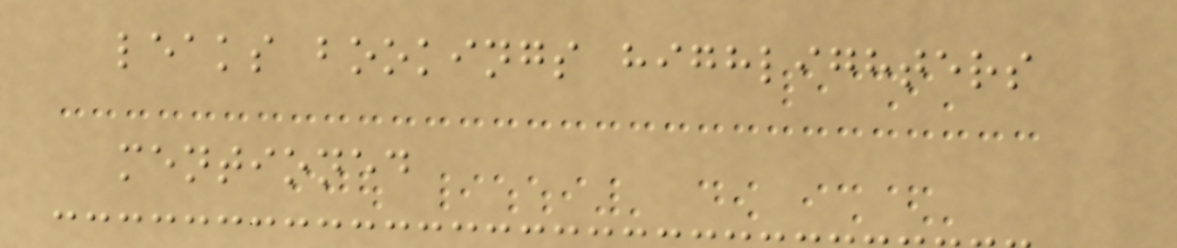leaks bookings highlighters
mentioned
